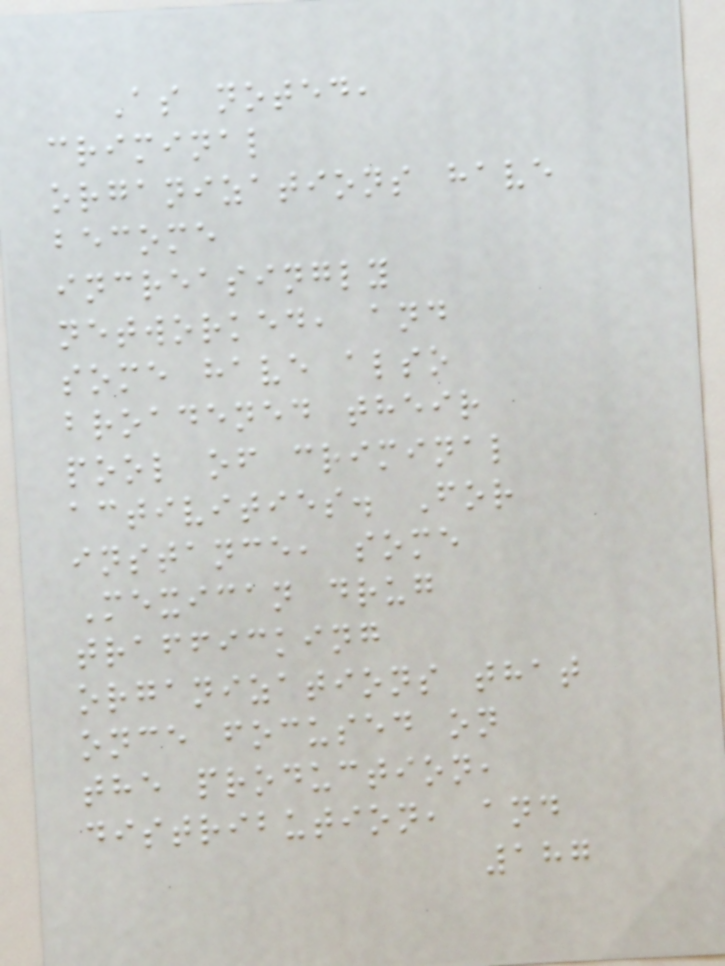As noted,
criminal
organizations have
become
increasingly
networked, and
some have also
broadened their
pool of criminal
activities. For
instance, some
Mexican drug
trafficking
organizations that
once focused on
the production,
distribution, and
187
